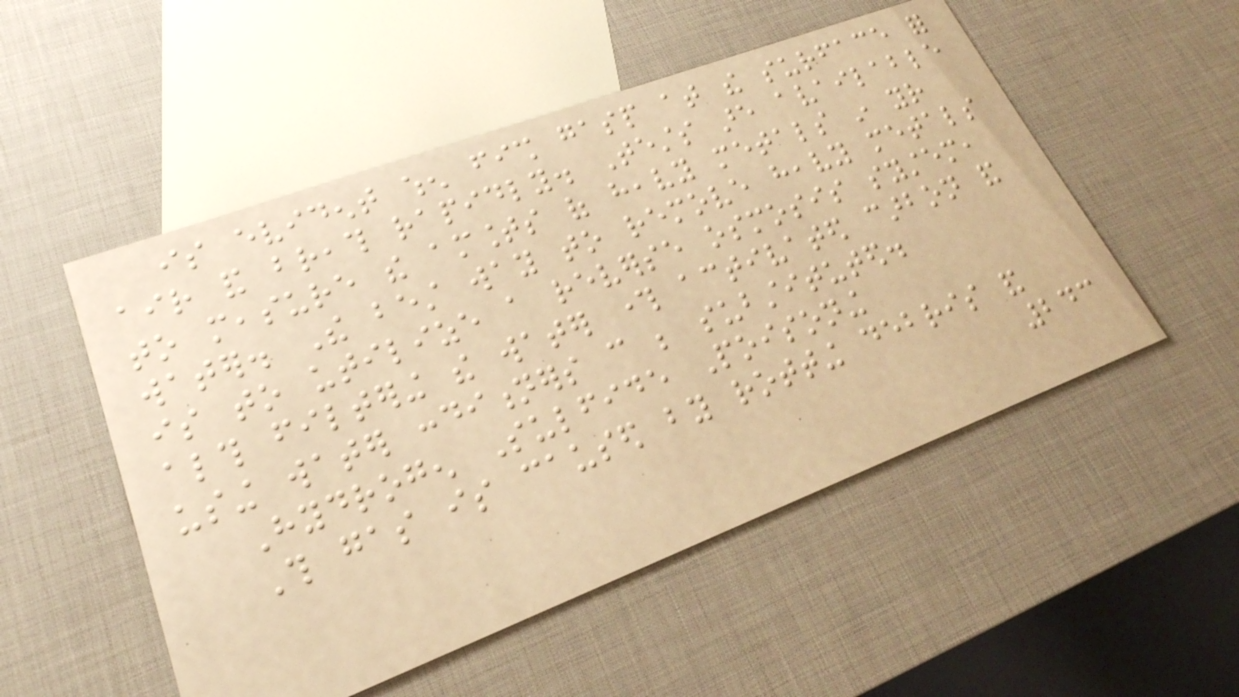is evident when fish gasp at the surface for
air and breath rapidly. Tests are available
to measure the amounts of heavy metals in your
water. The best way to remove heavy metals
is to utilize a reverse osmosis system,
although filtering the water through activated carbon and
using water conditioners can be substituted.
Hydrogen Sulfide Poisoning
This gas is caused by rotting debris and
243
